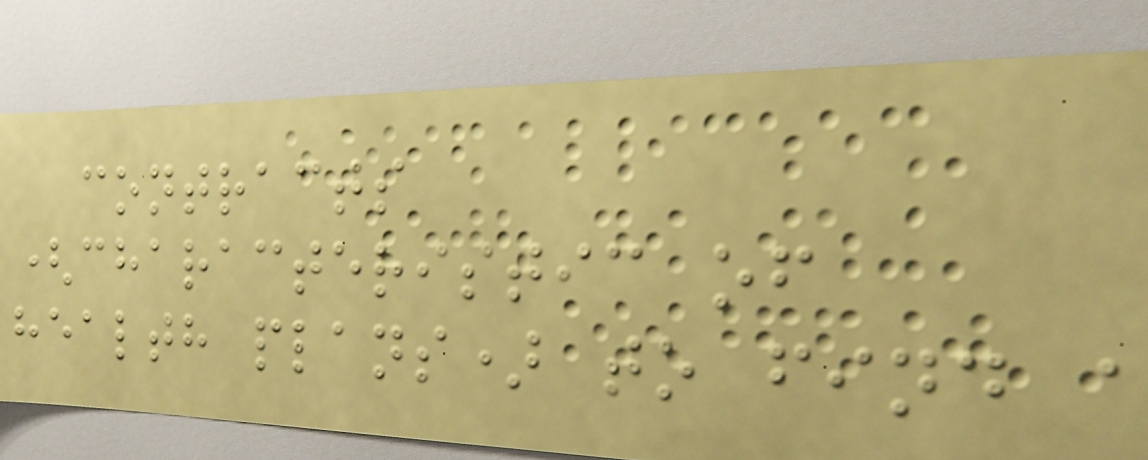contracts
(characteristic of
health plans) to find a
